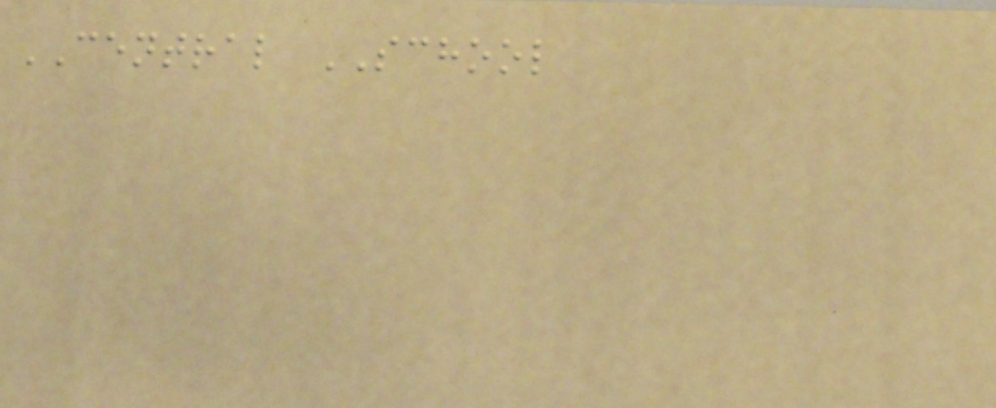CENTRAL SCHOOL
